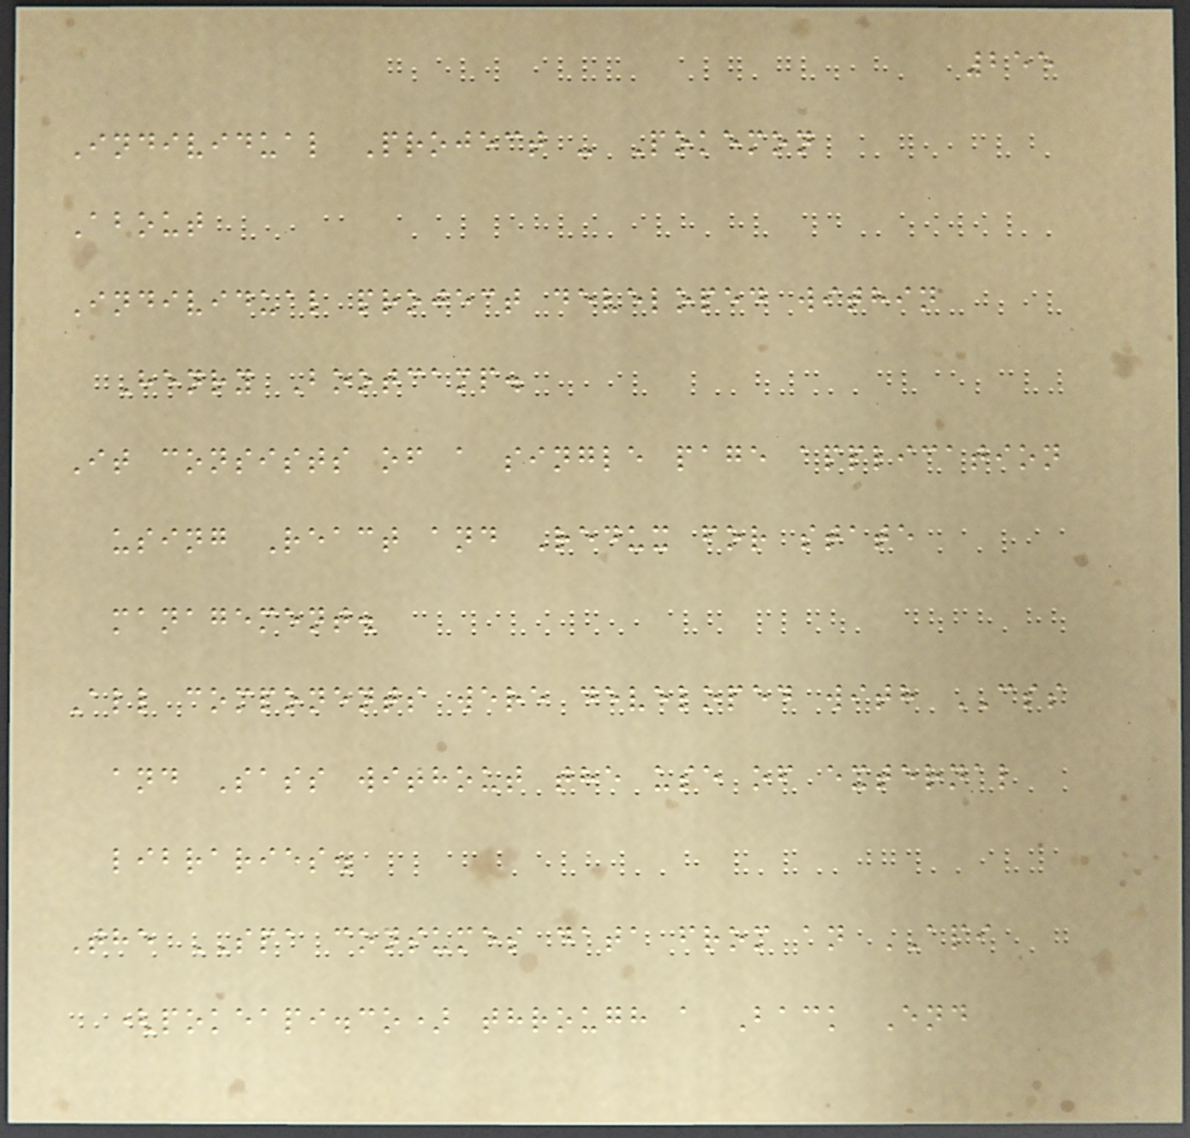255
Individual Project - Pokemon
About
Individual project developed within
Henry Bootcamp.
It consists of a single page application
using React and Redux for state
management.
All components were developed with CSS
and Sass without the use of external
libraries.
The SPA consumes data from an API
(pokeapi.co) through a Back End
